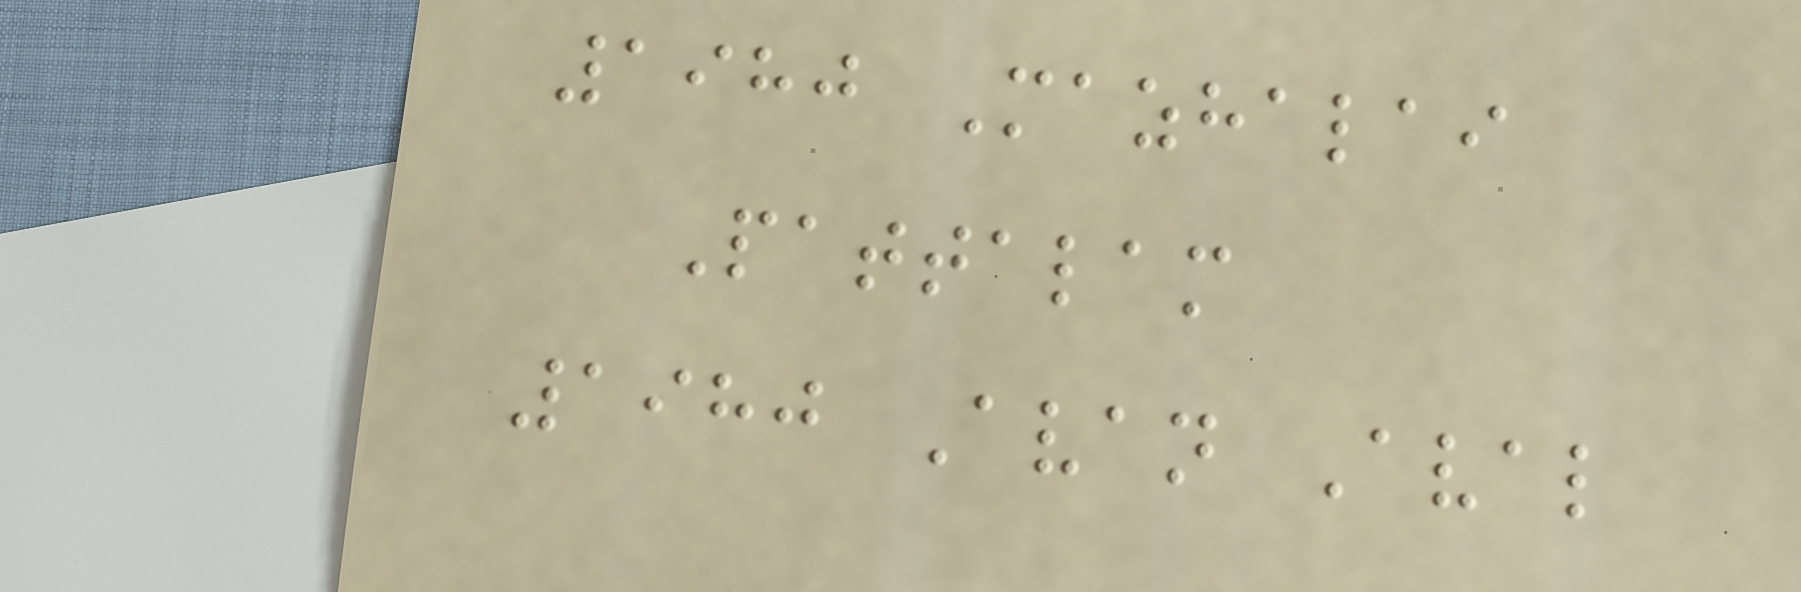1980 Mazhalai
Pattalam
1980 Avan Aval
